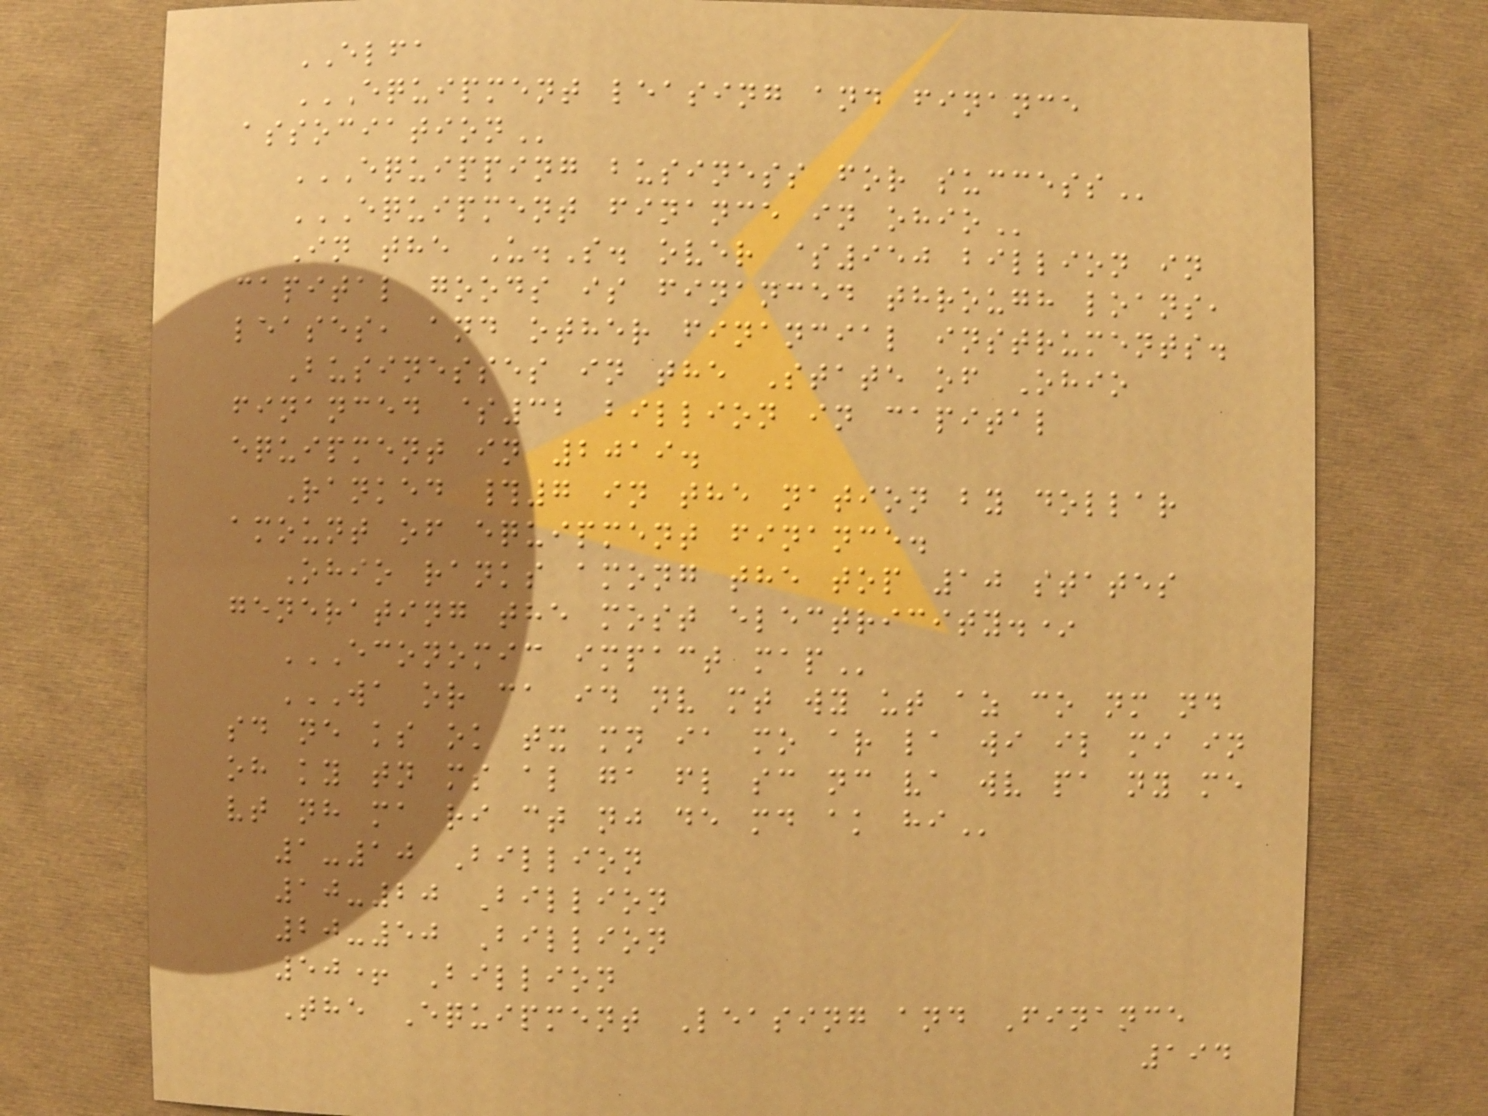ELFA
EQUIPMENT LEASING AND FINANCE
ASSOCIATION
EQUIPPING BUSINESS FOR SUCCESS
EQUIPMENT FINANCE IN OHIO
In the U.S. over $950 billion in
capital goods is financed through loans,
leases, and other financial instruments.
Businesses in the State of Ohio
financed $32 billion in capital
equipment in 2019.
Ranked #7 in the nation by dollar
amount of equipment finance.
Ohio ranks among the top 10 states
generating the most electricity.*
ECONOMIC IMPACT MAP
WA OR CA ID NV MT WY UT AZ CO NM ND
SD NE KS OK TX MN IA MO AR LA WI IL MI IN
OH KY TN MS AL GA FL SC NC VA WV PA NY ME
VT NH MA RI CT NJ DE MD AK HI
1-10 Billion
10-20 Billion
20-50 Billion
50+ Billion
The Equipment Leasing and Finance
194
